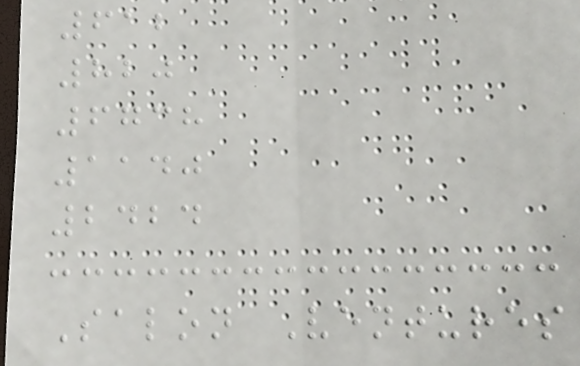612
820
6738
1140
2424
Salon Ventures
